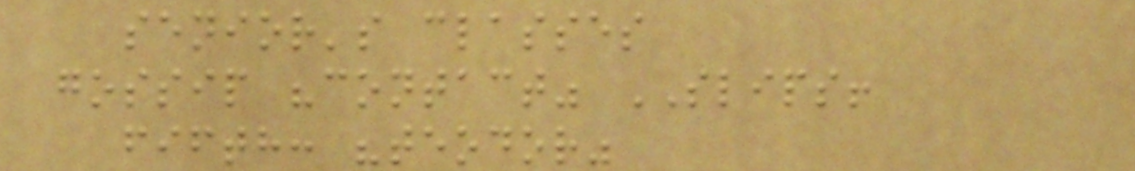senior's classes
gossip "contact" SLIPS!
fifth: "teodor"
